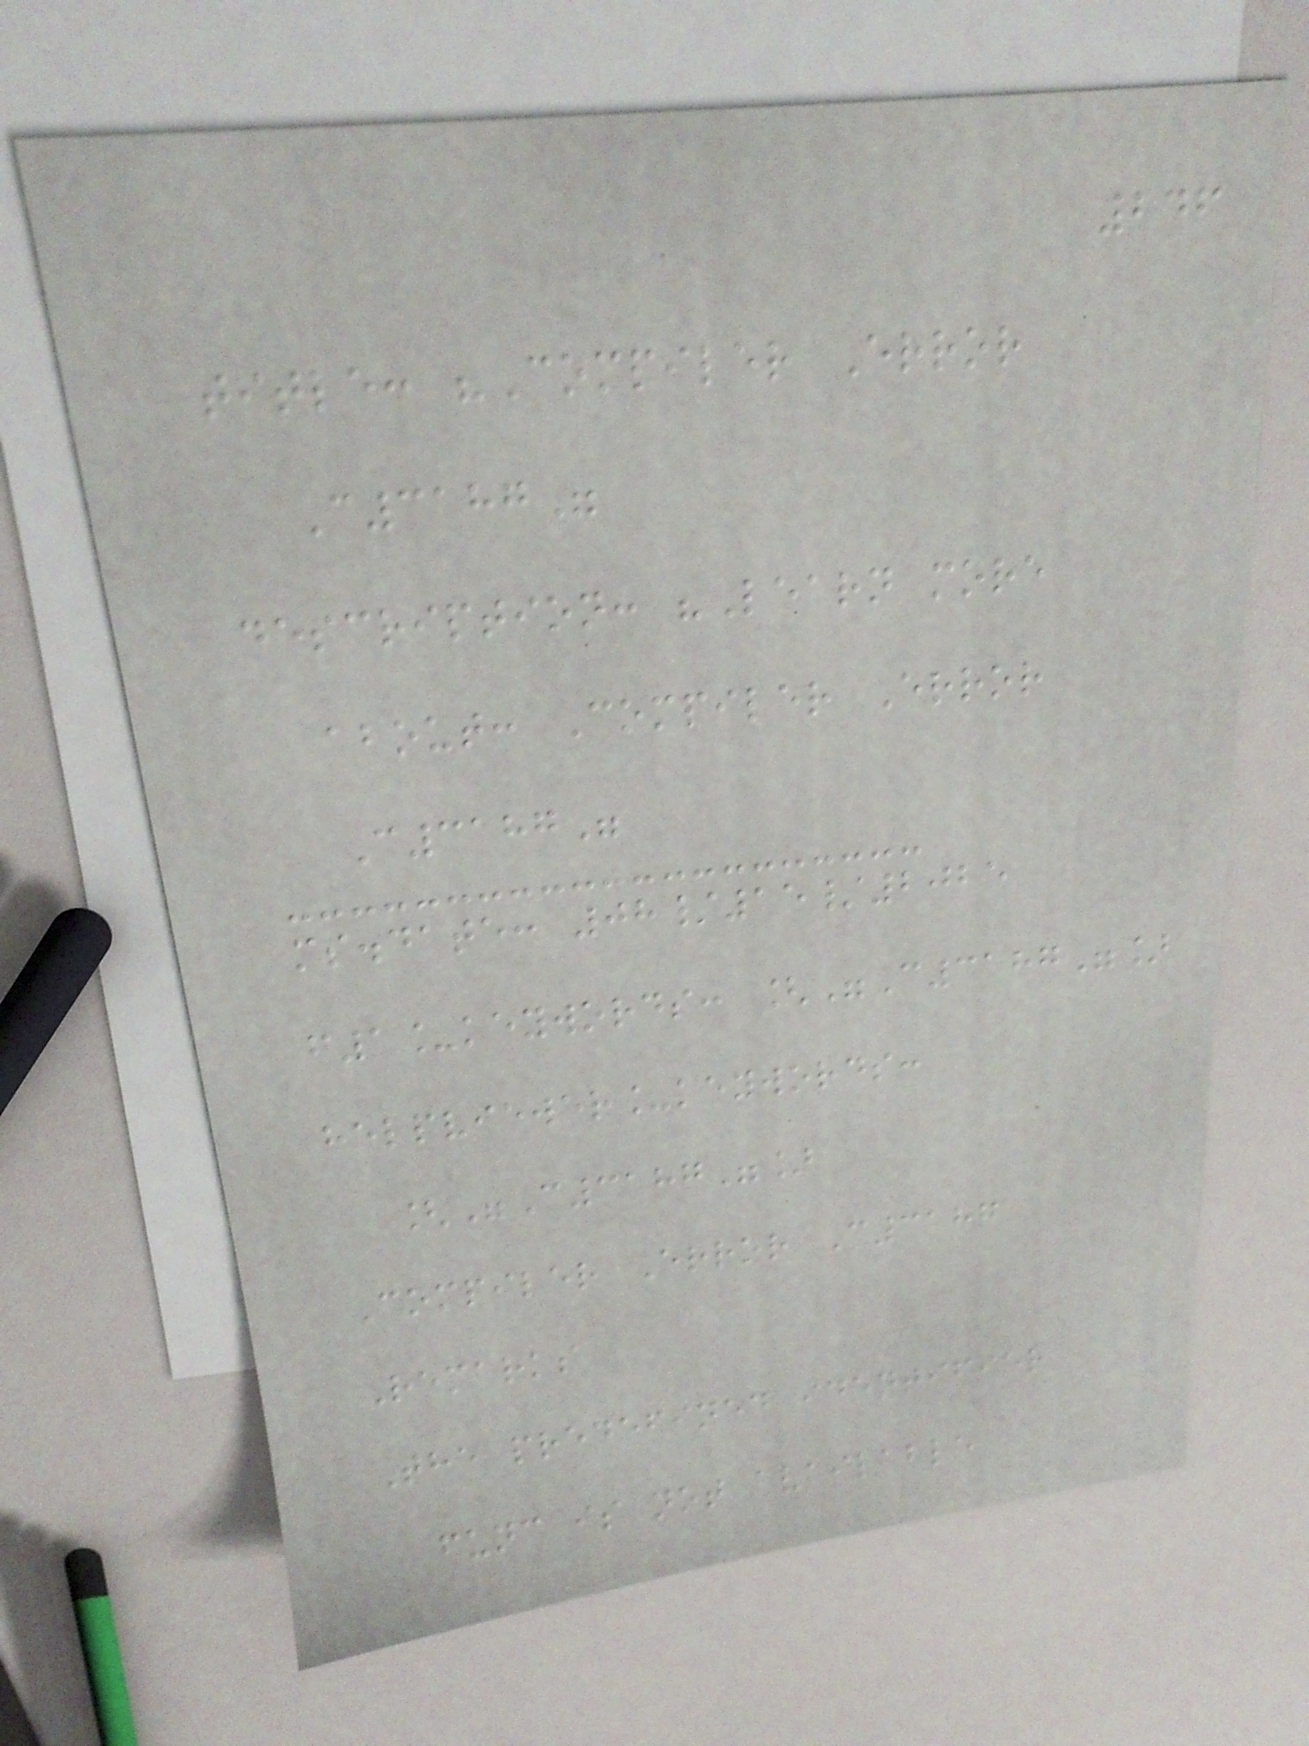246
title: "Compiler Error
C3187"
description: "Learn more
about: Compiler Error
C3187"
ms.date: 08/15/2025
f1_keywords: ["C3187"]
helpviewer_keywords:
["C3187"]
Compiler Error C3187
Remarks
The predefined identifier
func is not available
